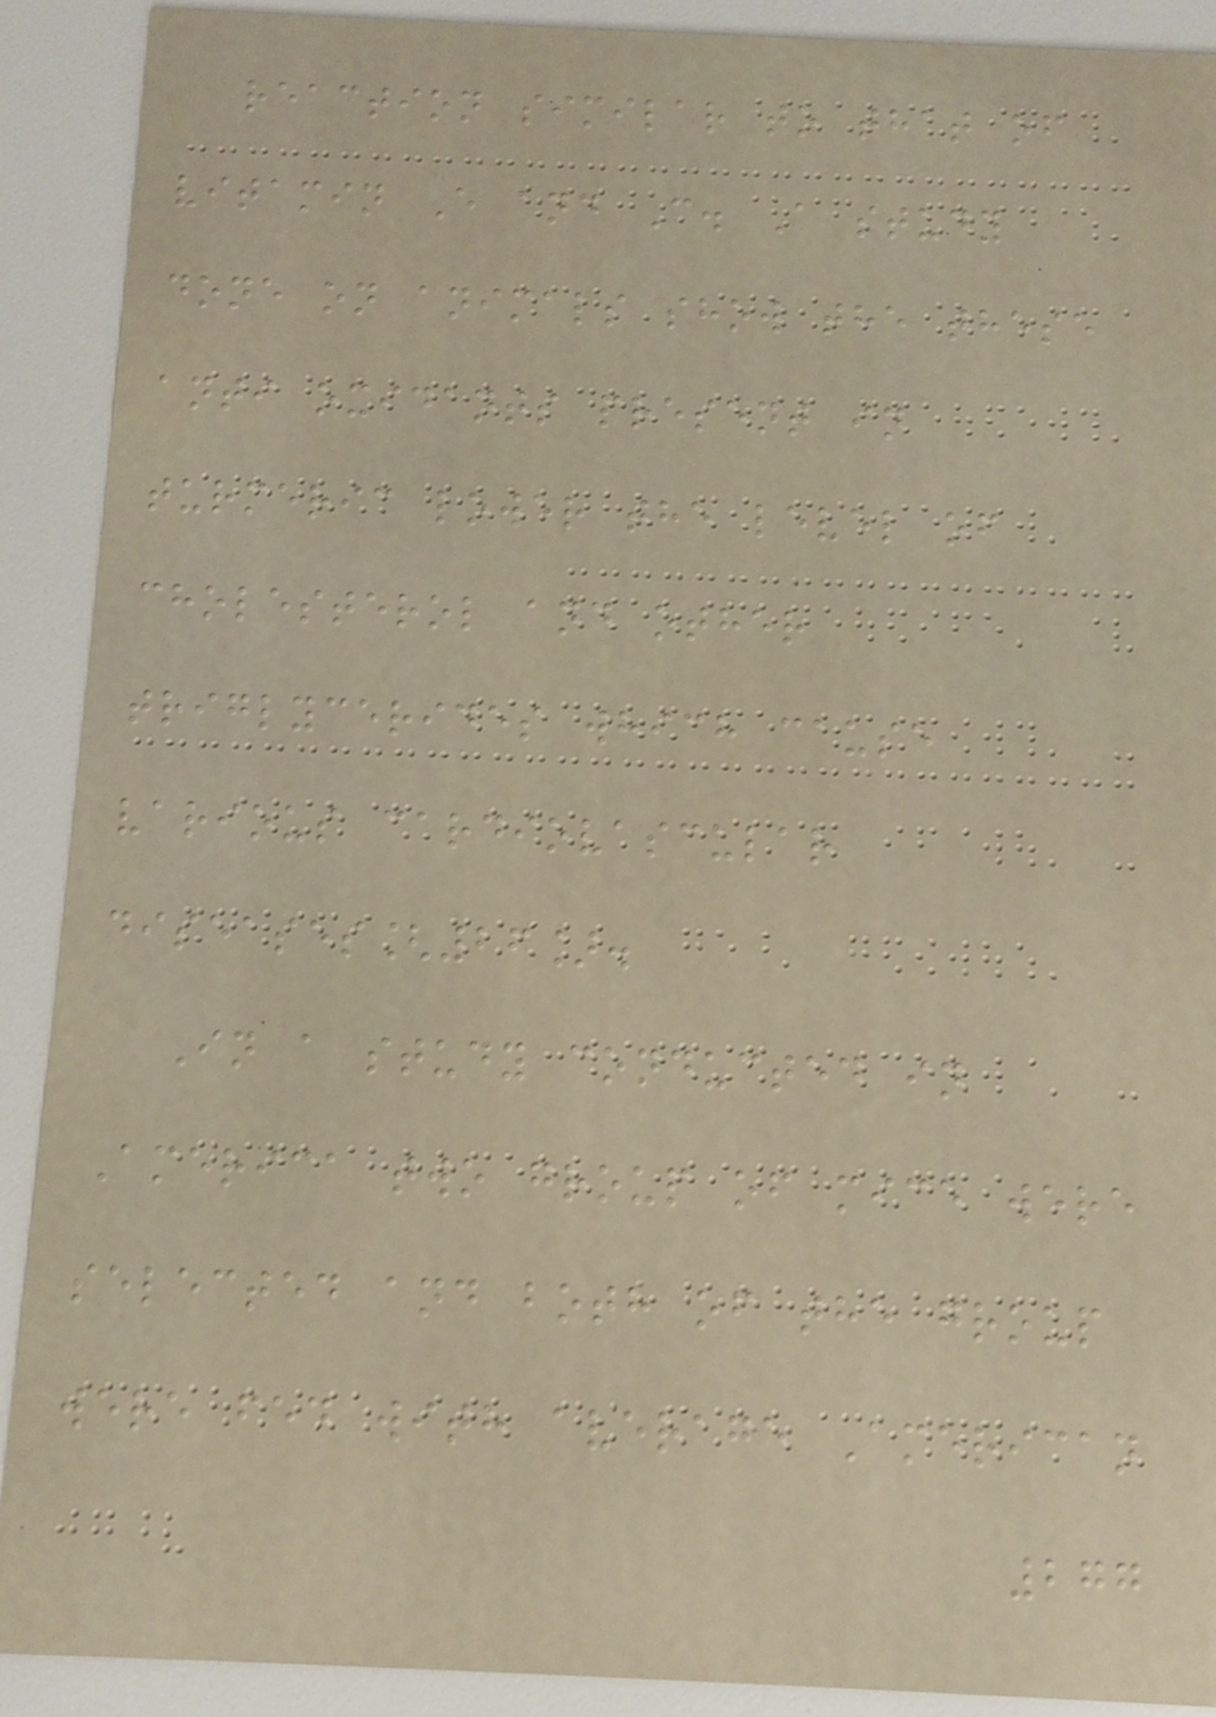reaction similar to that of
vitamin E and C. A study
done on animals show the these
anti oxidants present in
turmeric lower the level of
cholesterol and other
triglycerides which cause
various cardiovascular
diseases[26].
In a study conducted in
America two group of mice were
selected and both of the group
were fed with average American
277
